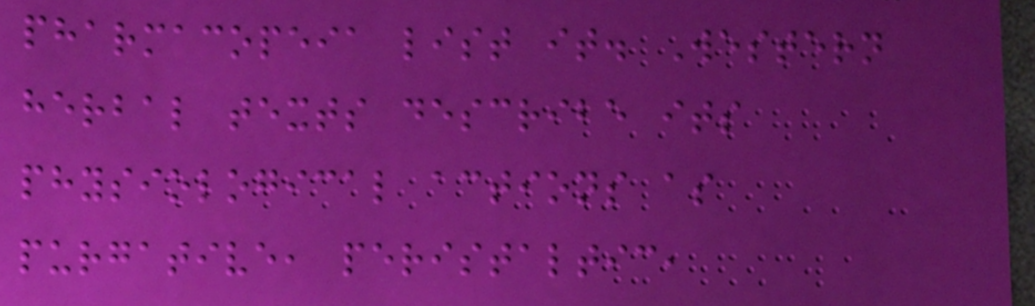pharmacopeia list it. Western
herbal texts describe its
physiological actions as
purgative, peristaltic,
